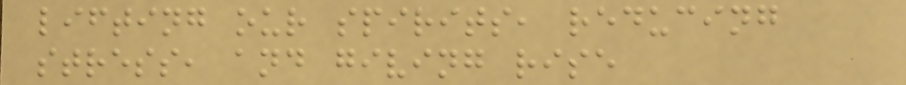lifting our spirits, reducing
stress, and giving rise
